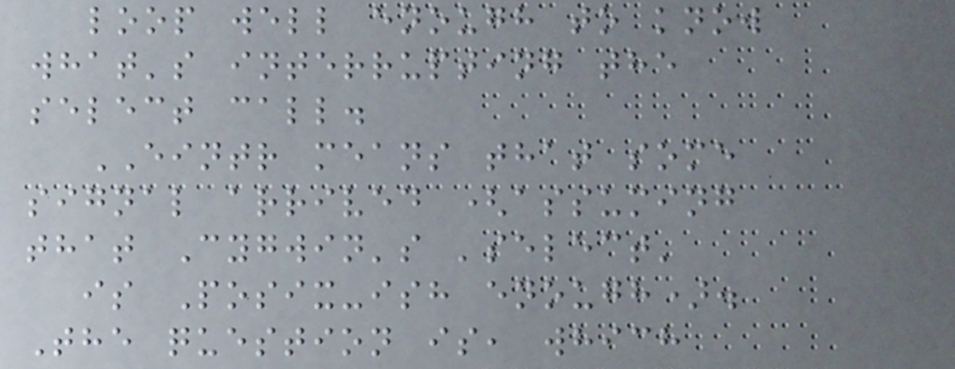loop well enough to know
what's interrupting the
select call.
EINTR means that some
signal arrived (assuming
that Cygwin's 'select'
is Posix-ish enough).
The question is, which
